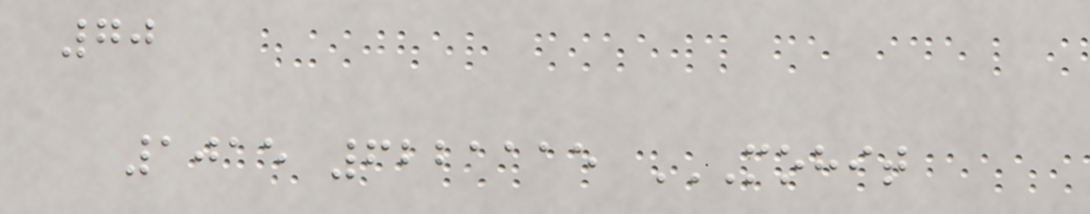70
1015 6221115 MOHIT
